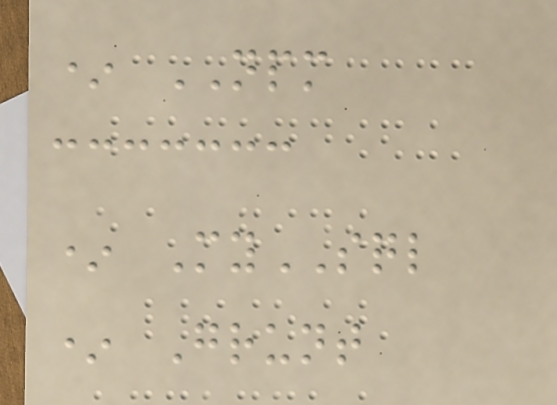* NPM
* MySQL
* Grunt
